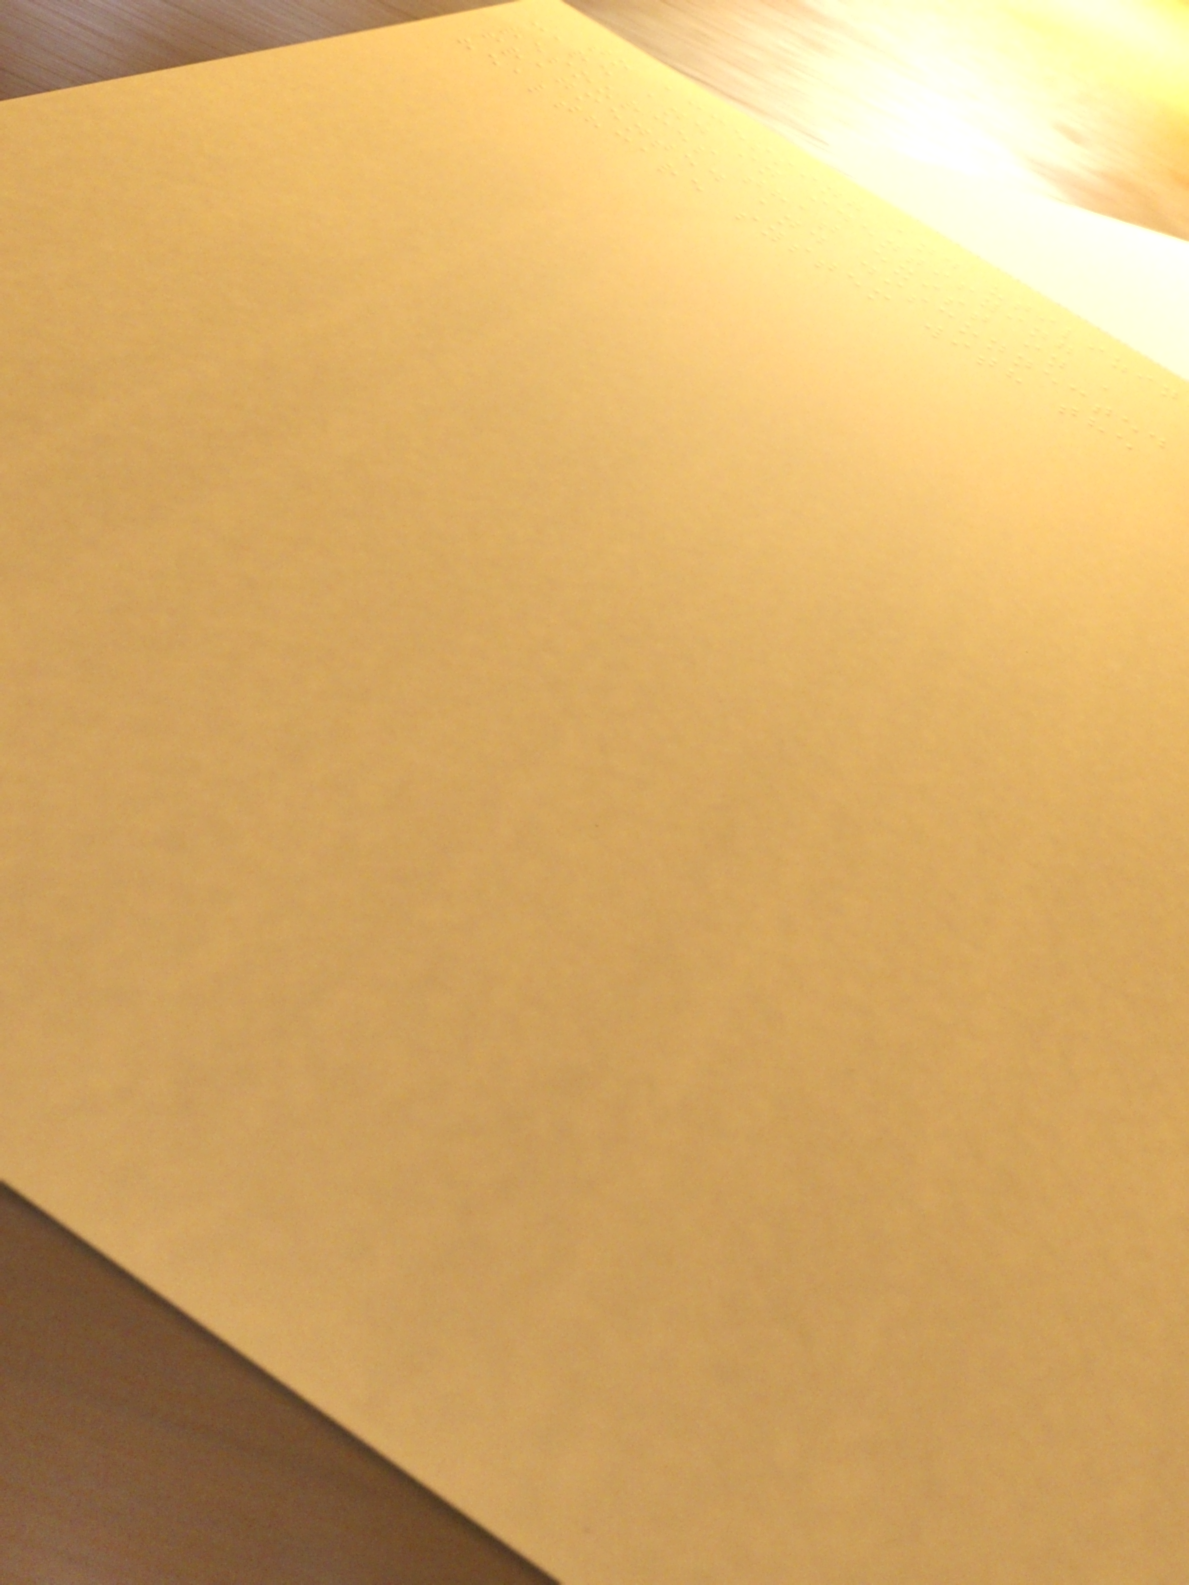to accessing and utilizin
care and in identifying
resources that exist in a
fragmented and disconnected
healthcare system with the
